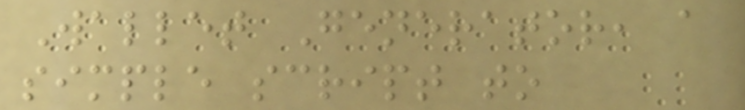Wallet Generator, a
simple script to
